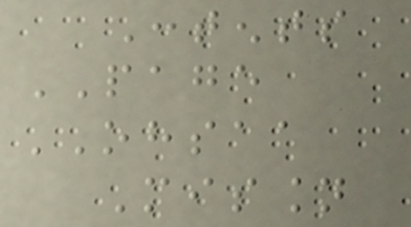Contents
PAGE
OHSAA
Mission
